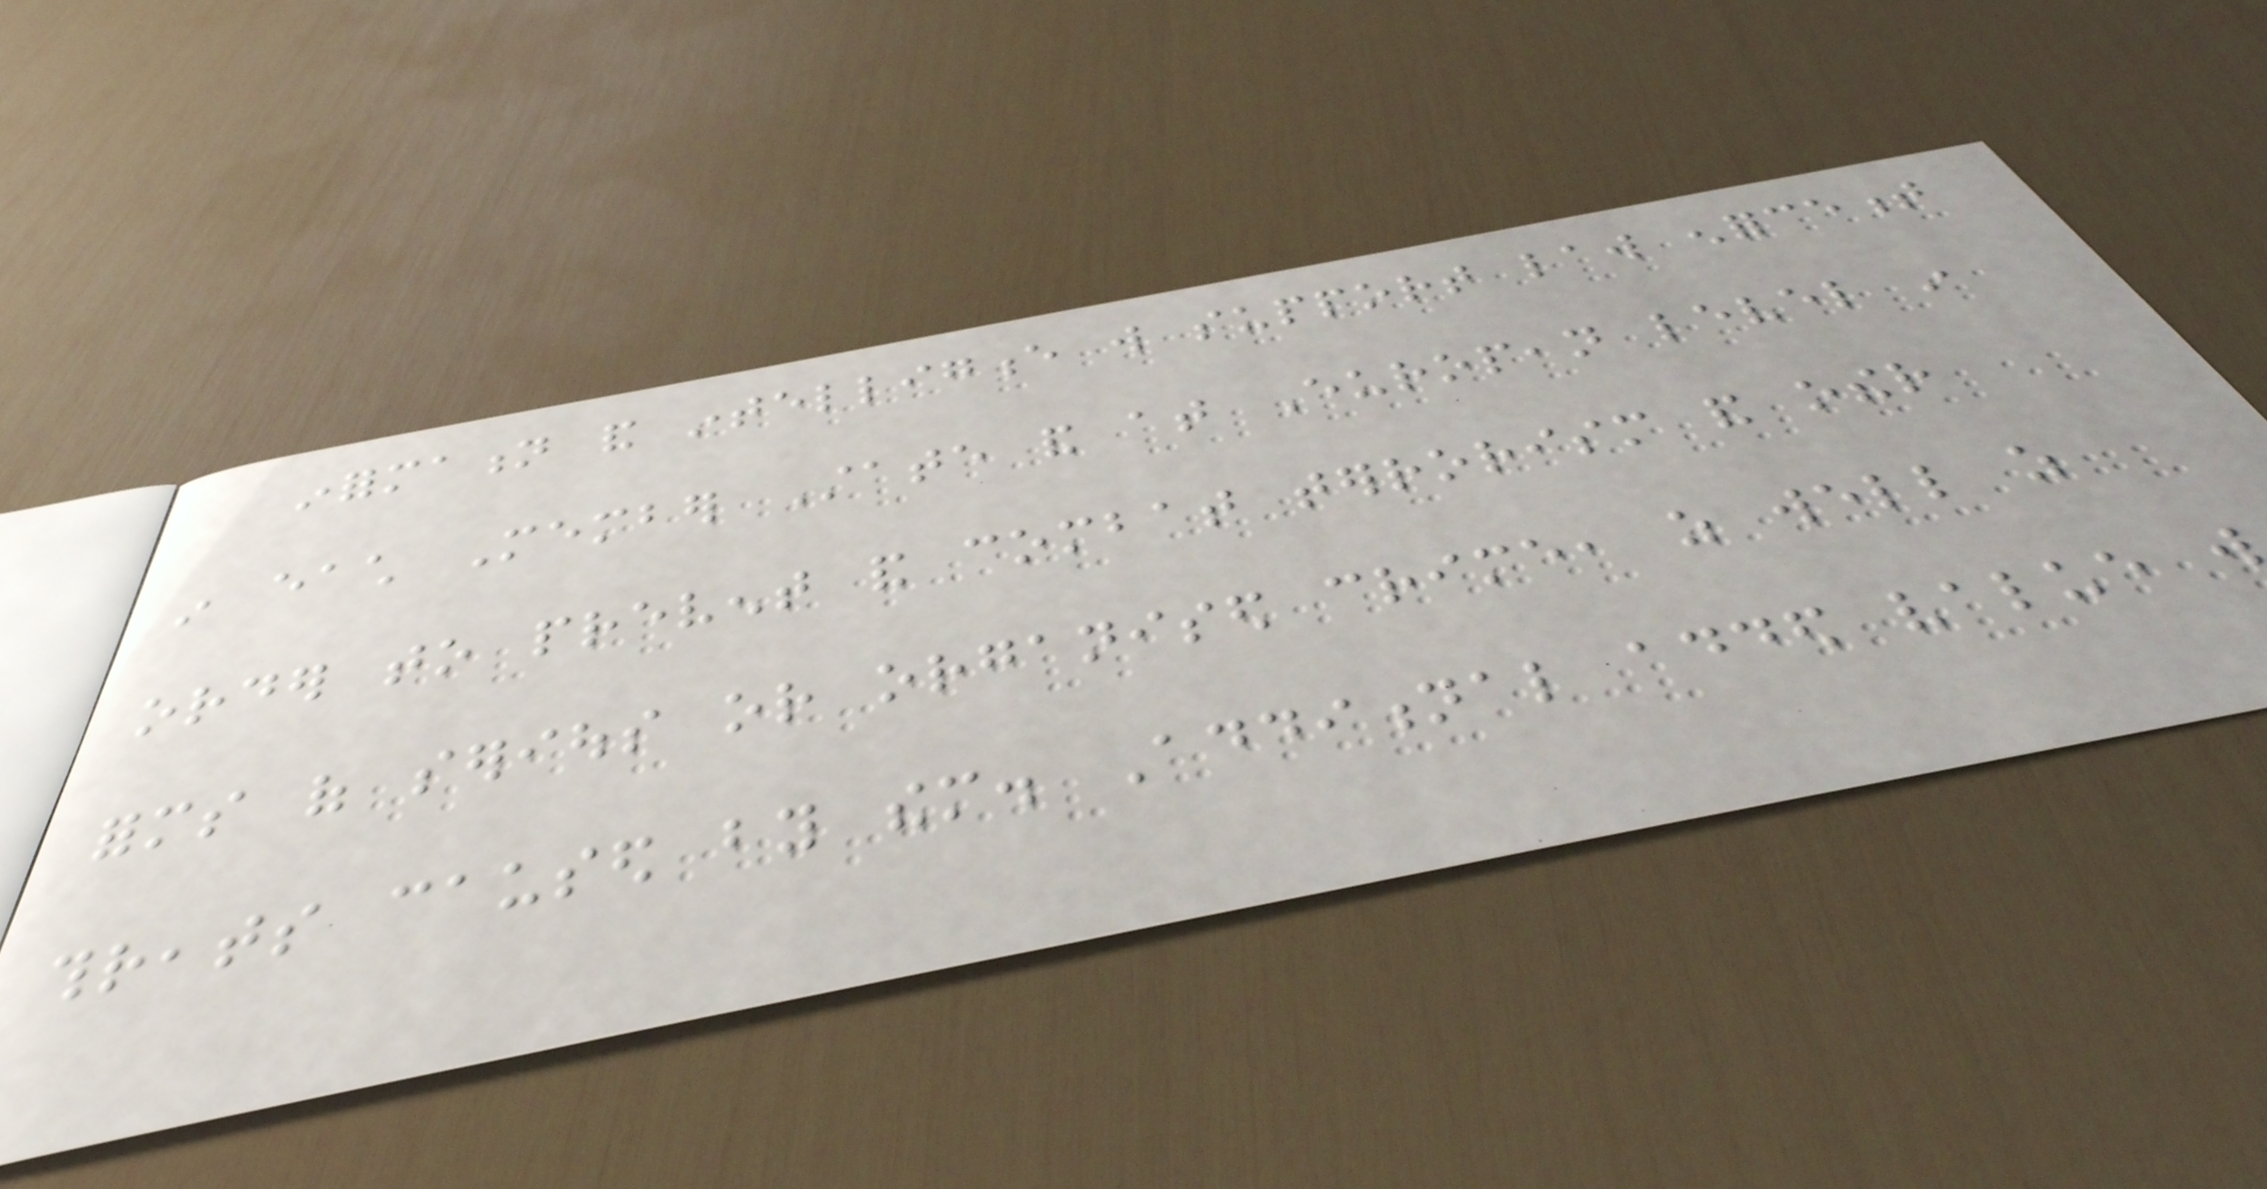information and intelligence will support law enforcement
in each Member State and at European level in
order to prevent and combat terrorism and other
forms of serious or organised crime, as well as
threats caused by them. Additional added value will
